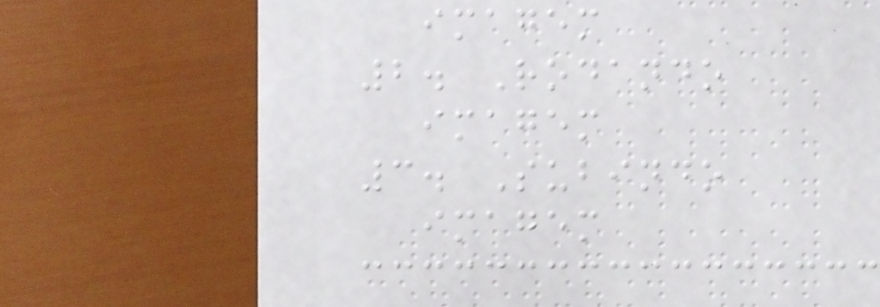imagem
2. Rodando
imagem
3. Subindo
imagem
